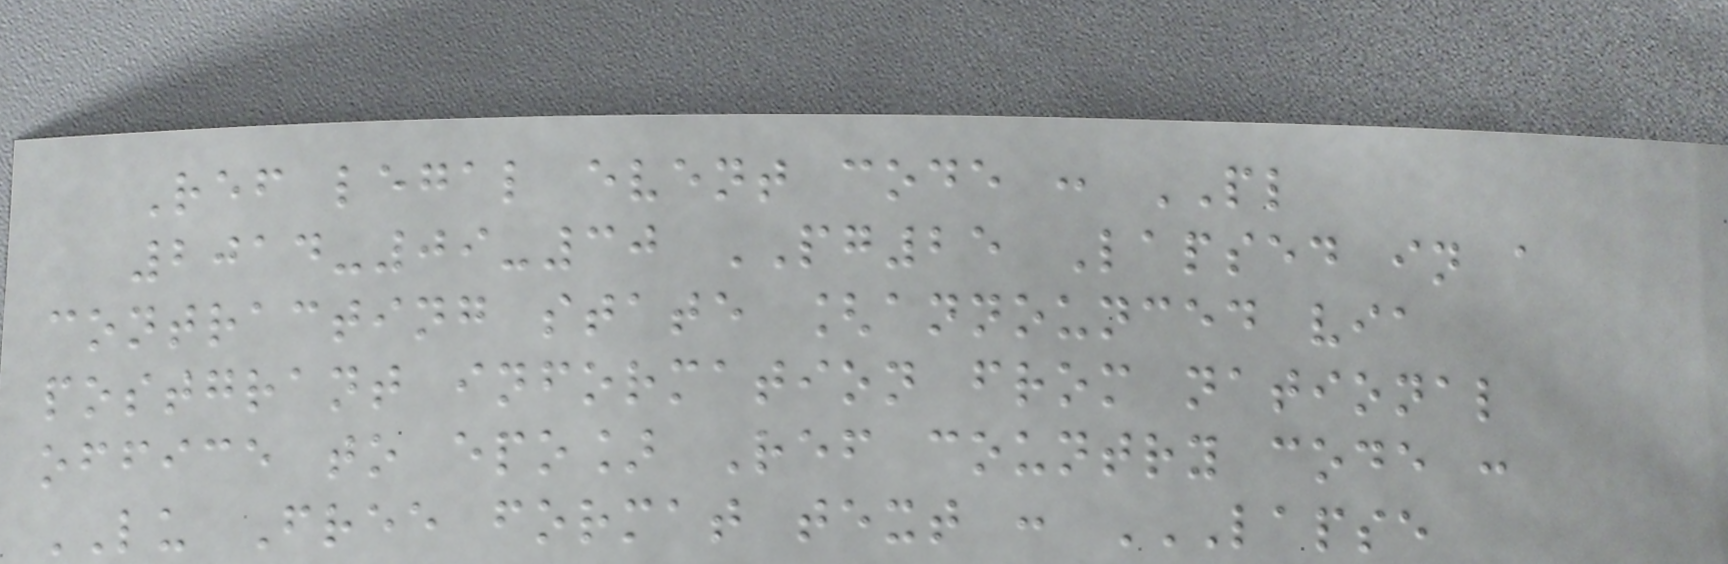Ref legal event code : PL
2014-09-30 PG25 Lapsed in a
contracting state [announced via
postgrant information from national
office to epo] Ref country code :
LU Free format text : LAPSE
